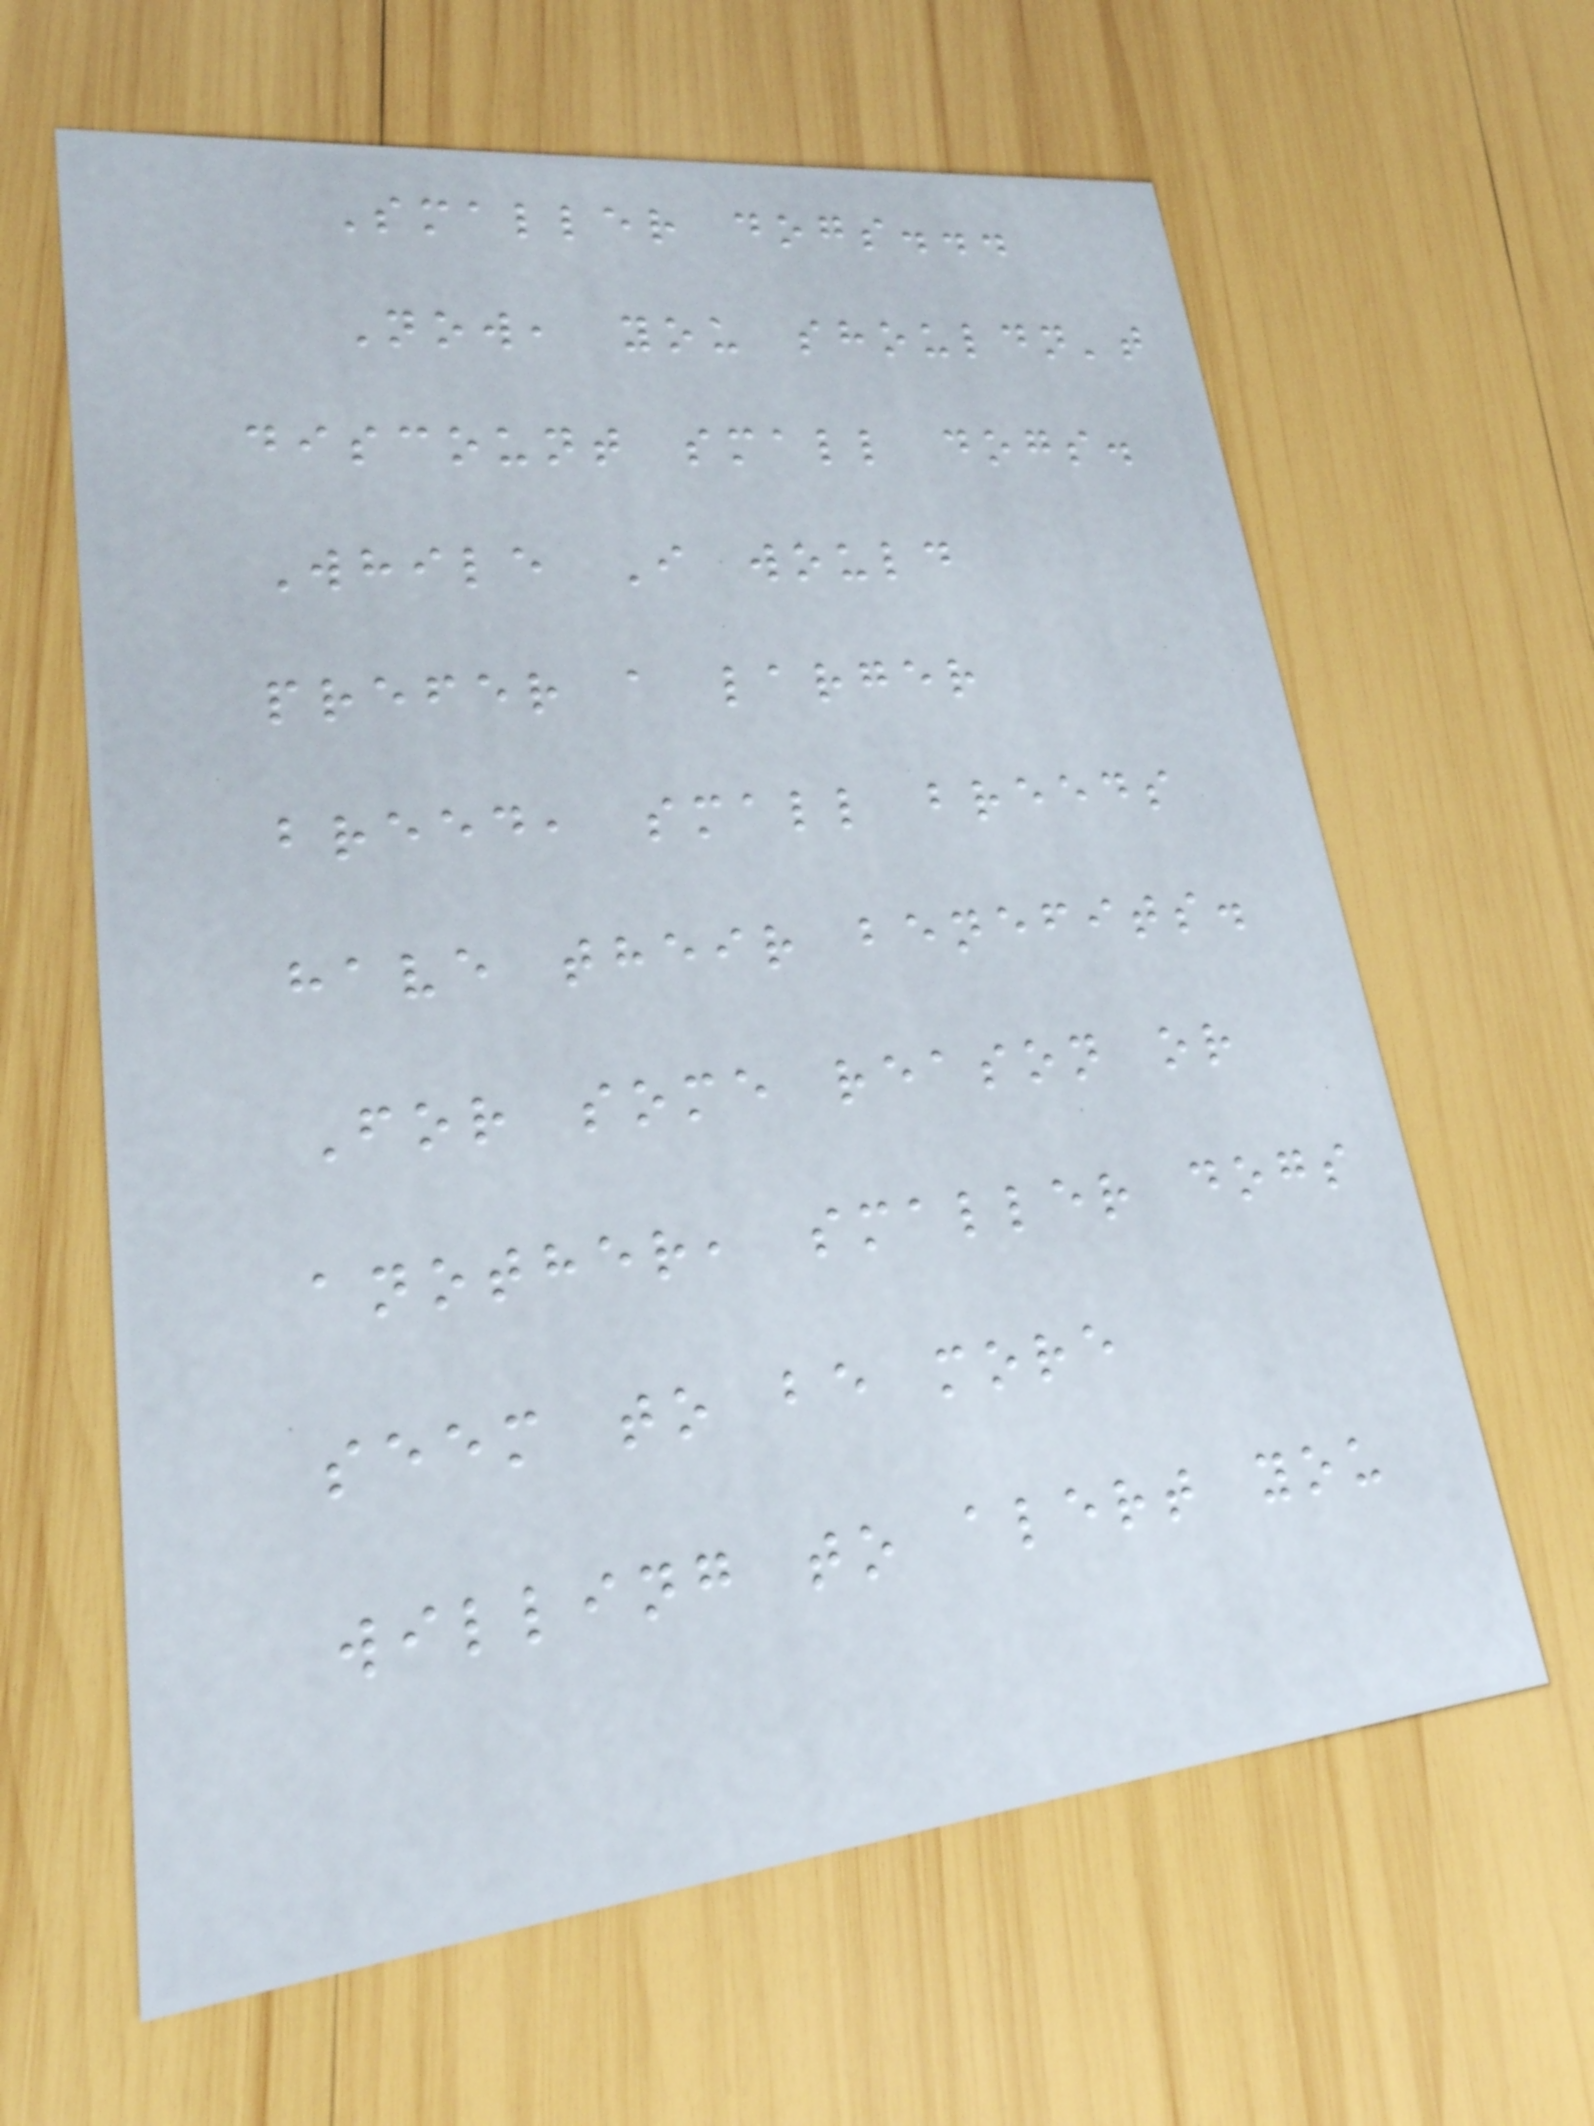Smaller dogs...
Now, you shouldn't
discount small dogs.
While I would
prefer a larger
breed, small breeds
have their benefits.
For some reason or
another, smaller dogs
seem to be more
willing to alert you
